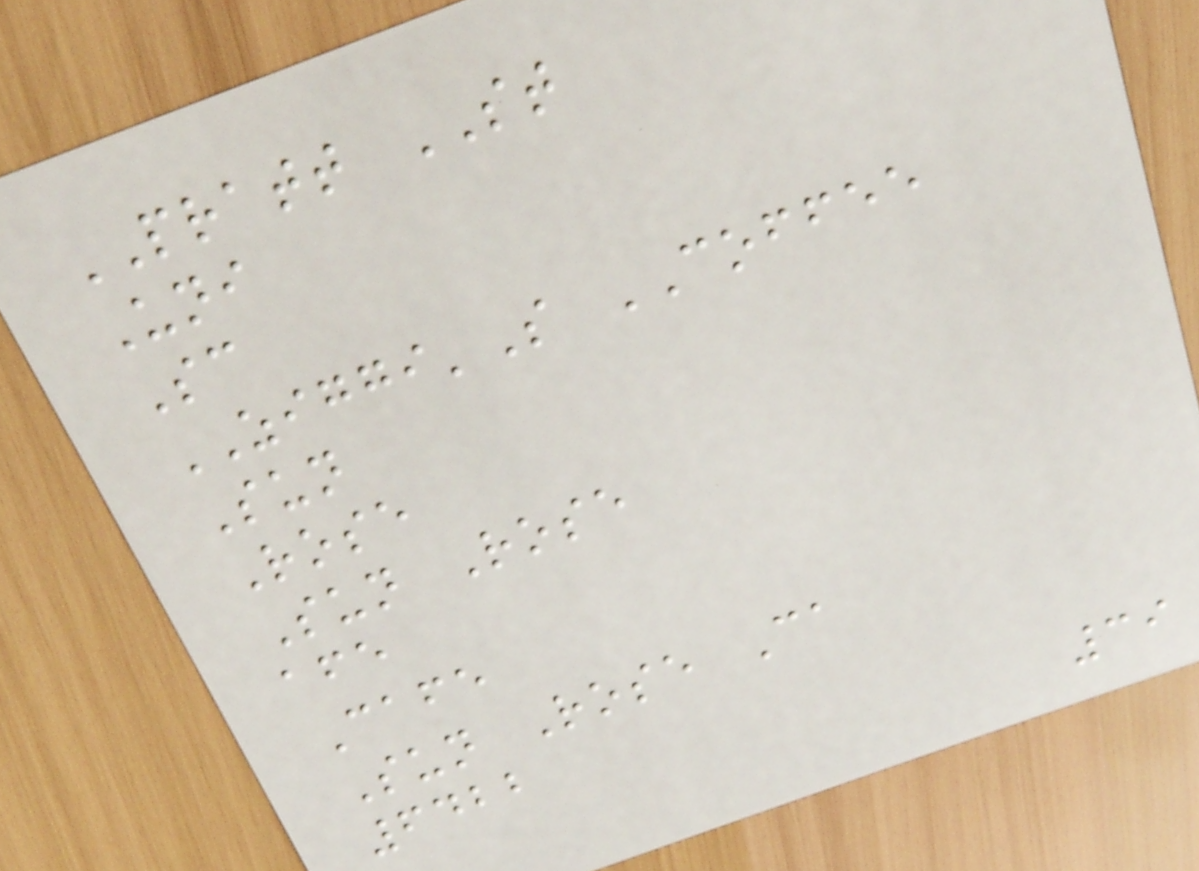PRATT ST
Uni
Sc
ZIGGI'S COFFEE
Sun
Rose
Sun Rose
afe
Cafe
Sun Rose Ca
6422
39
